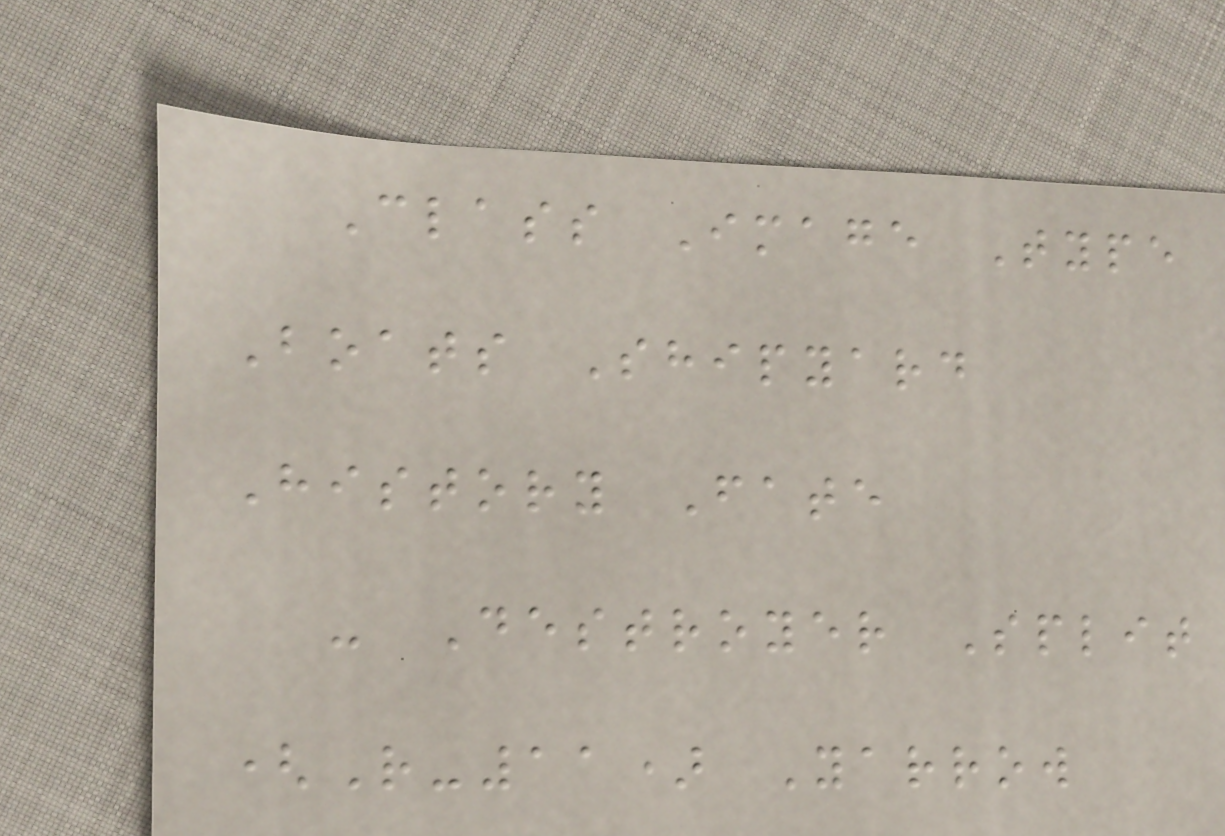Class Image Type
Boats Shipyard
History Fate
- Destroyer Split
(R-11) Yarrow
